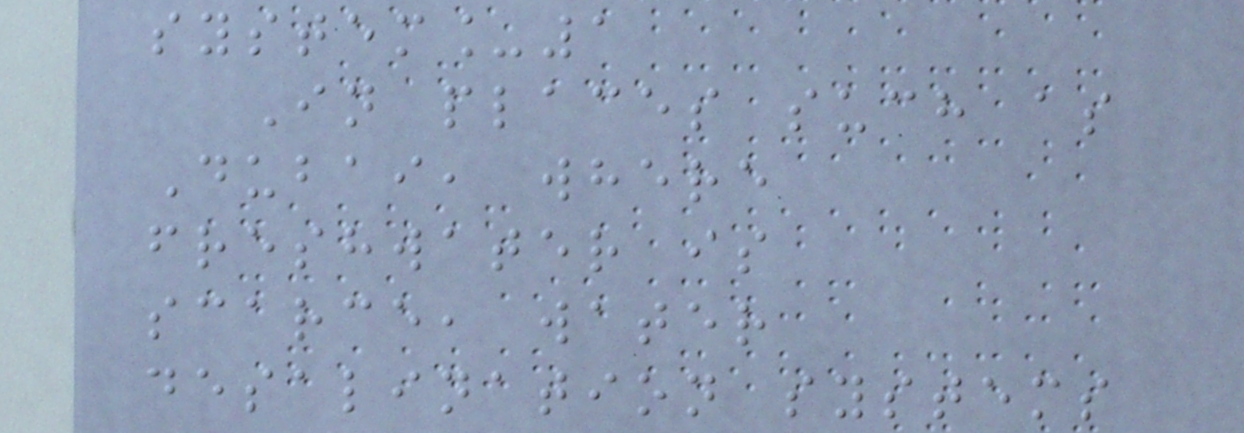system_1
In places such as
Dubai, where
freshwater is
scarce, water
desalination systems
